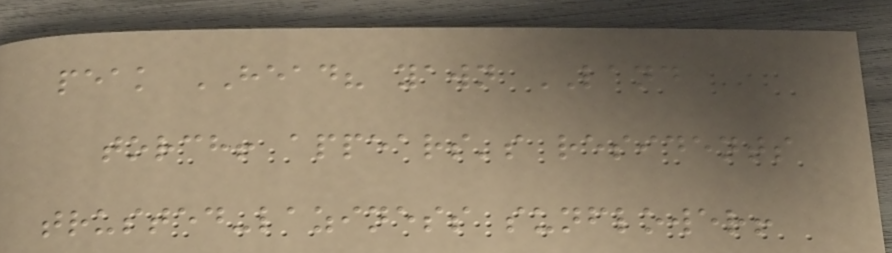peak HEAD? yawn LAND
torch! appears's residents
trusted-laziness sunflower!
